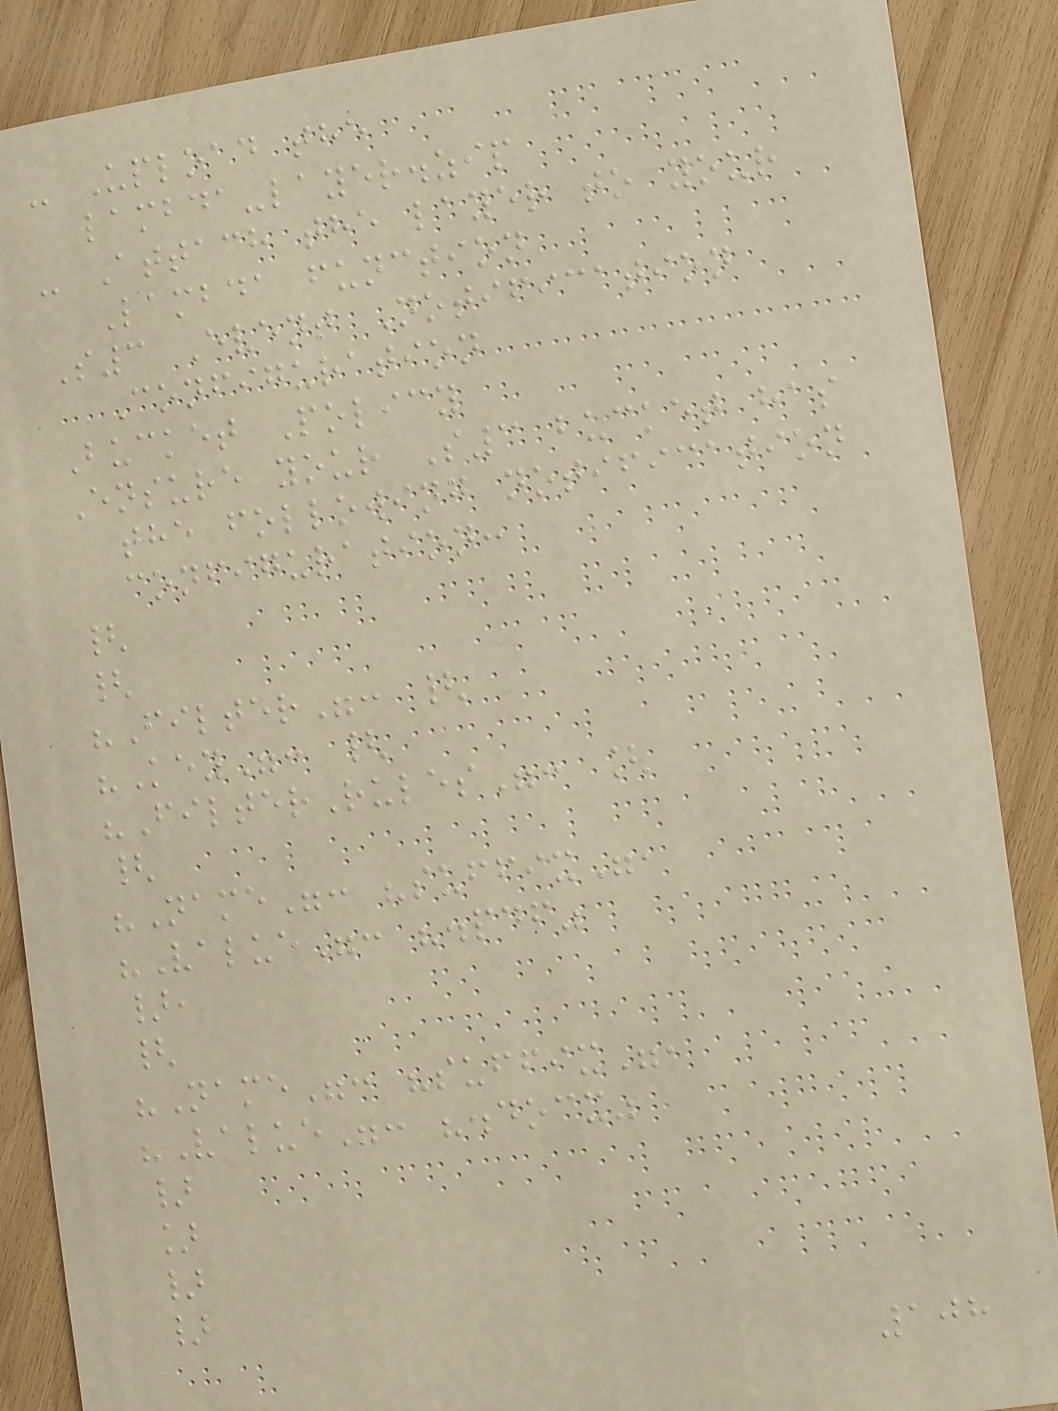- Upload the
lambda-layer.zip
- Attach the layer to your
Lambda function
S3 Event Notification
Configuration
Bucket Policy
Ensure your S3 bucket has
the following notification
configuration:
{
{
"Filter": {
"Key": {
"FilterRules": [
{
"Name": "suffix",
"Value": ".pdf"
},
{
"Name": "suffix",
"Value": ".docx"
}
]
}
}
108
